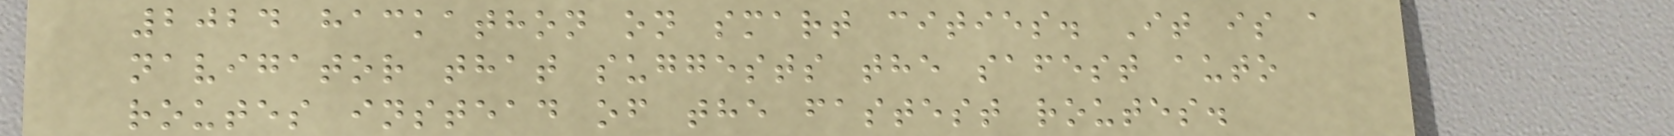2024 hackathon on smart cities. It is a
navigator that suggests the safest auto
routes instead of the fastest routes.
